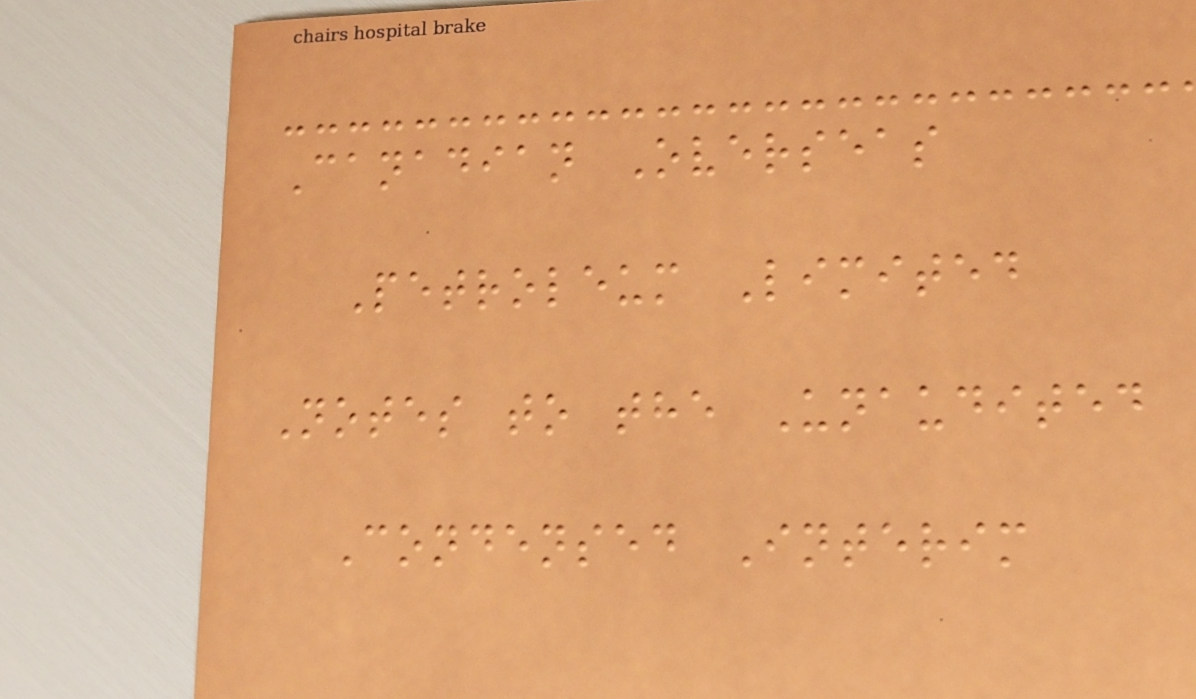Canadian Overseas
Petroleum Limited
Notes to the Unaudited
Condensed Interim
